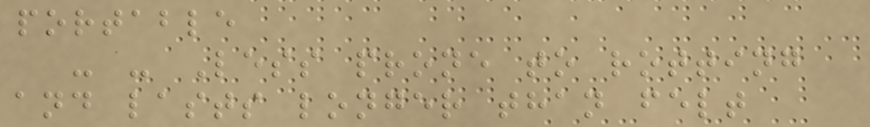portable
- - Less prone to rotting
and lasts longer than felt
